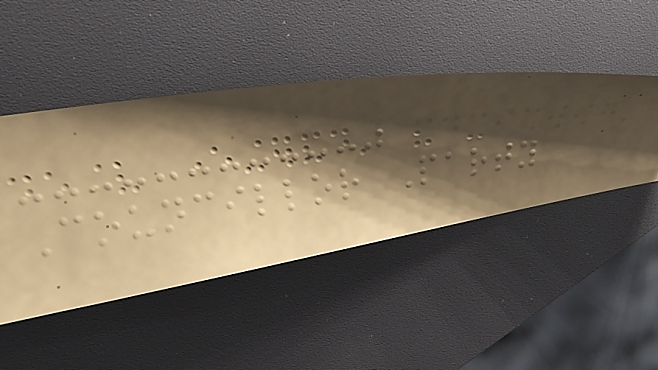Councillor Party
